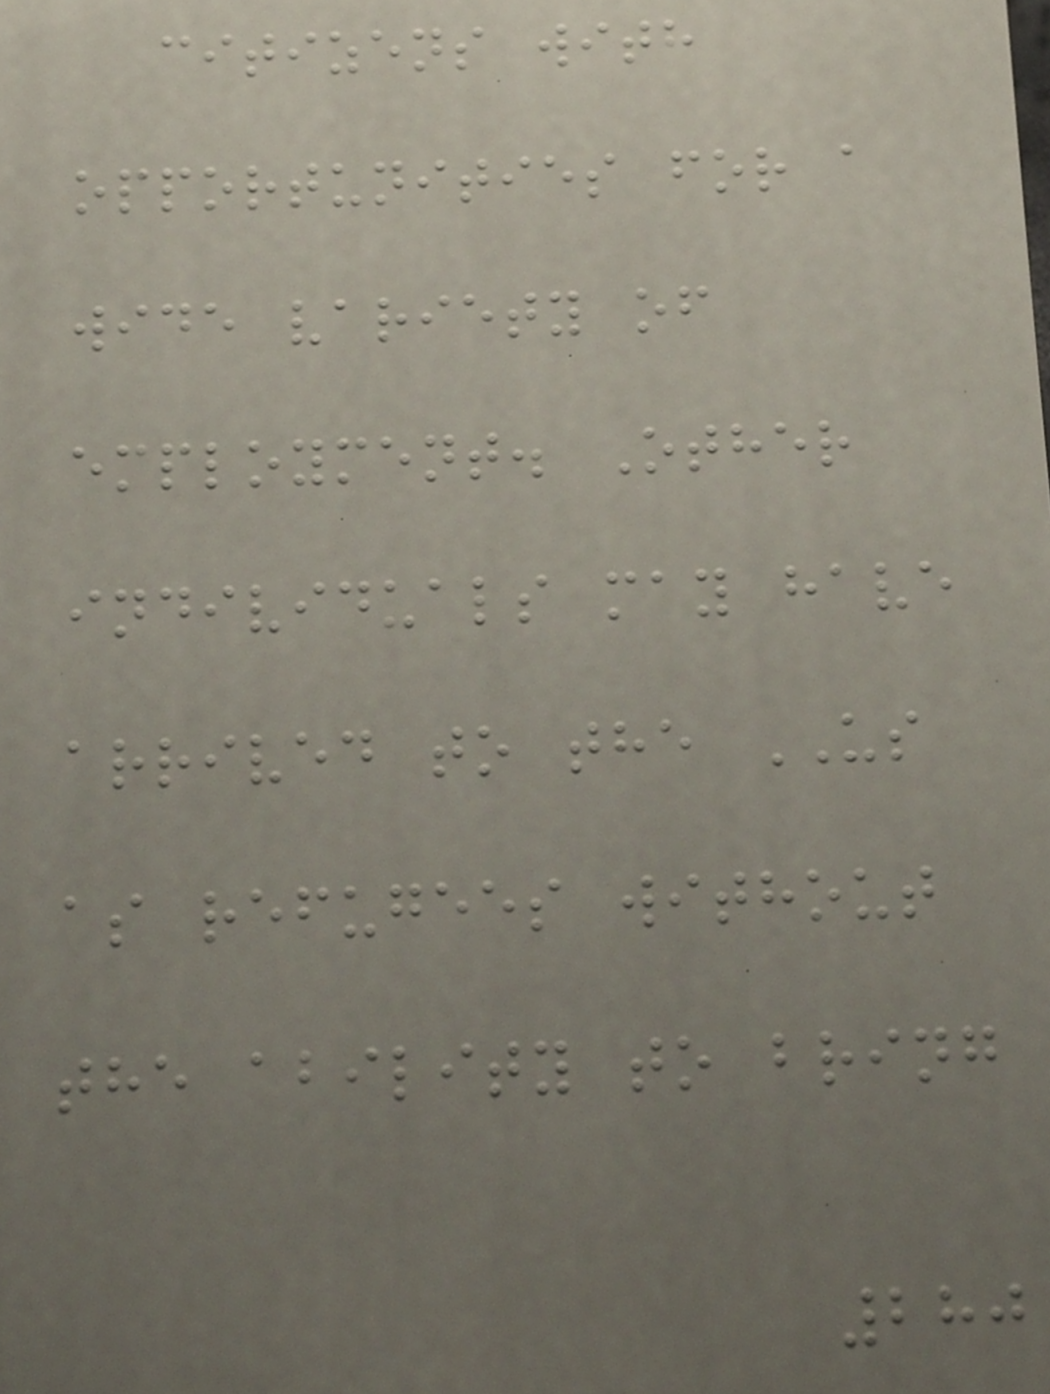citizens with
opportunities for a
wide variety of
employment. Other
individuals may have
arrived to the US
as refugees without
the ability to bring
280
